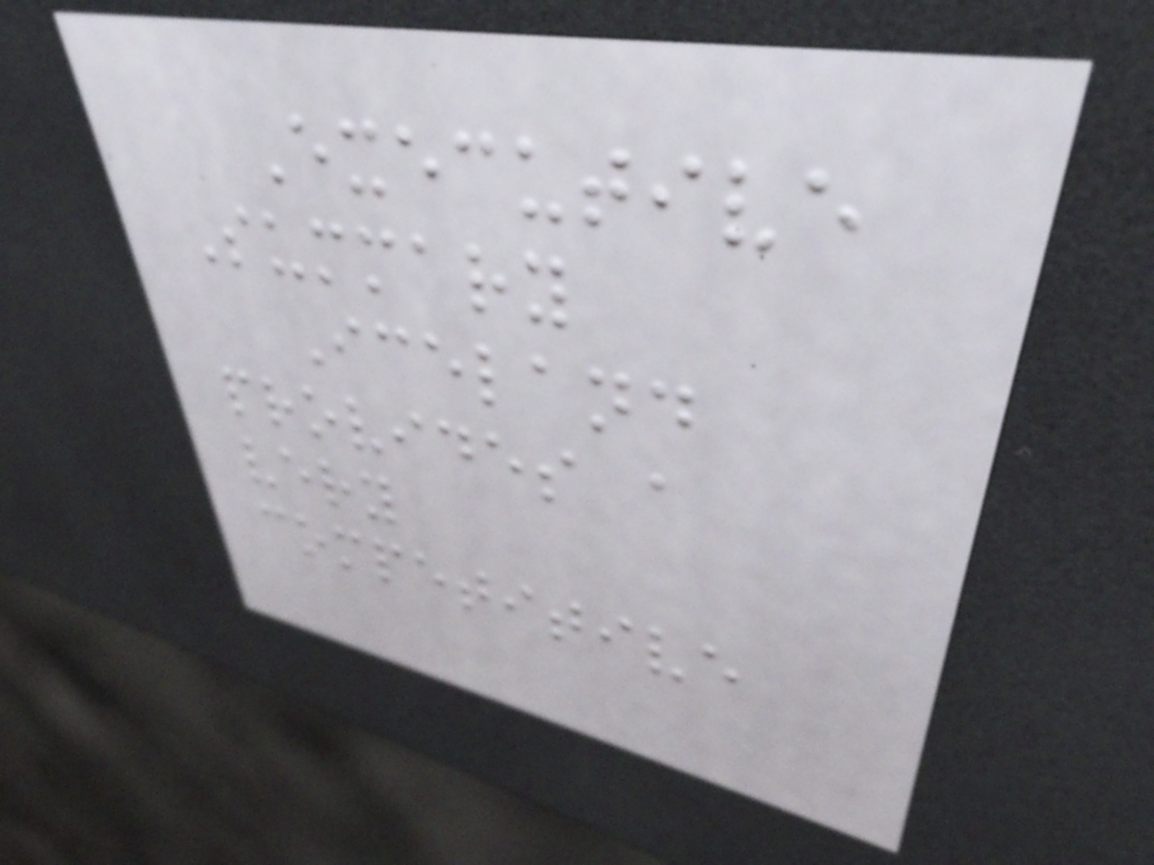Executive
Summary
Iceland
provides a
very
competitive
